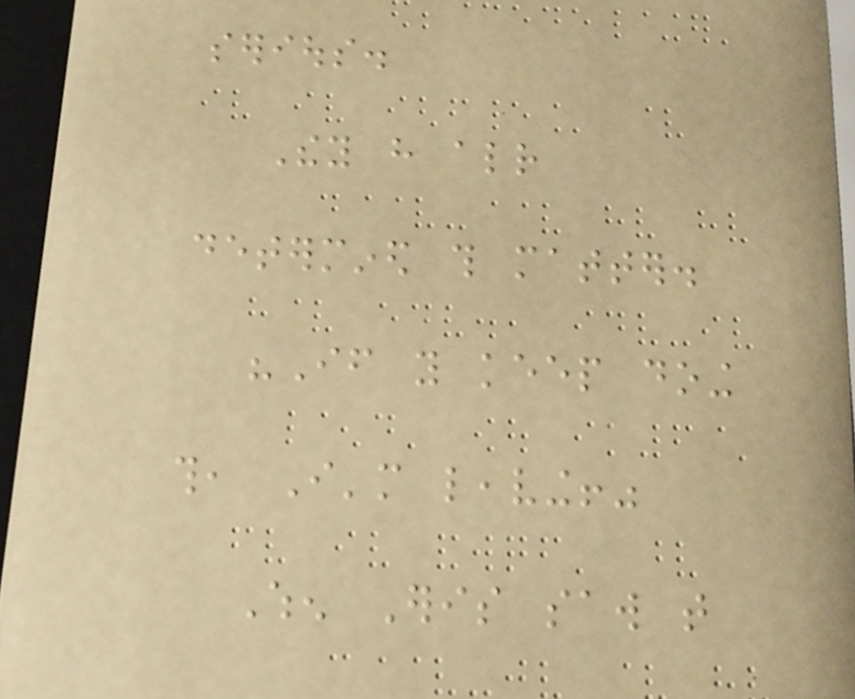serious.
They have already
determined this matter.
"If you keep doing
this, I'm leaving!"
When Eris saw that
